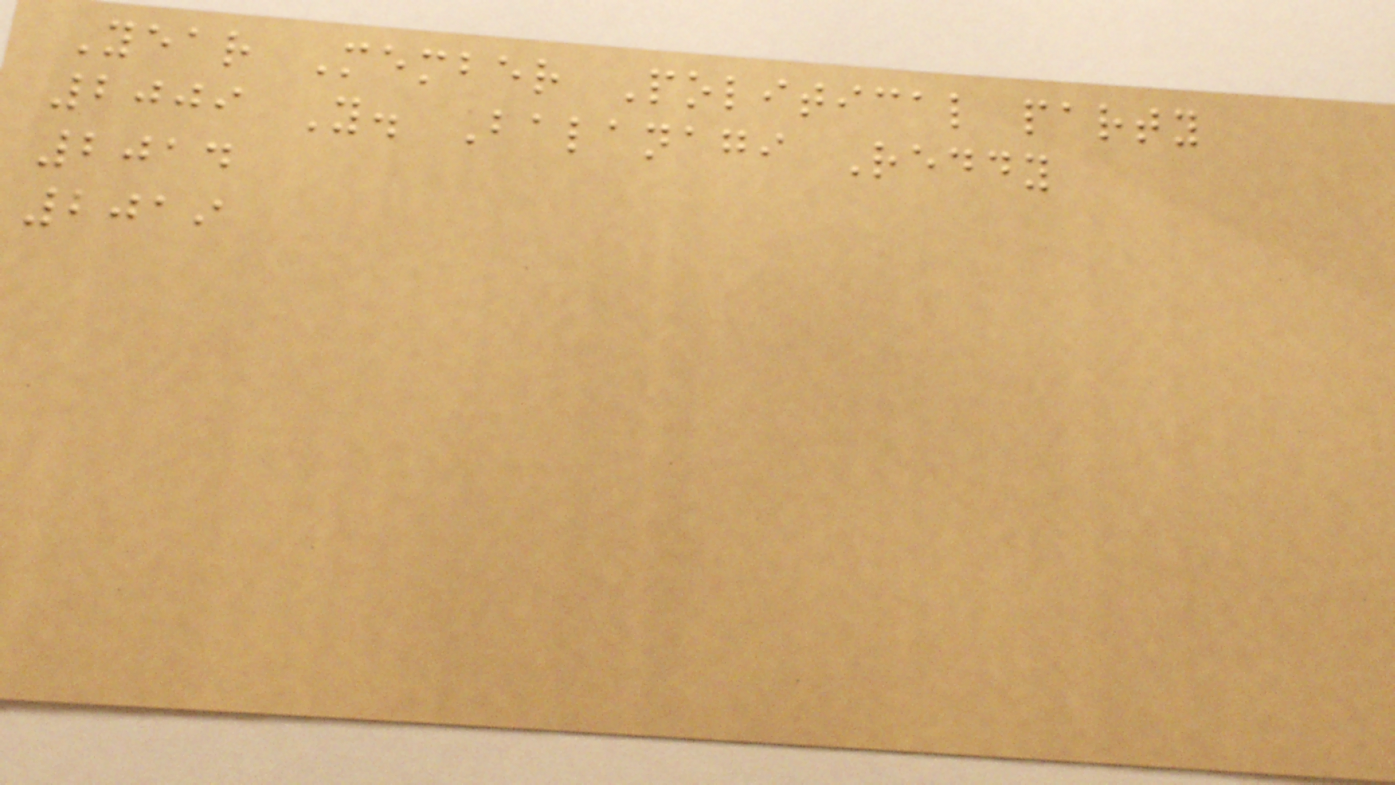Year Member Political party
2009 Y. Balanagi Reddy
2014
2019
